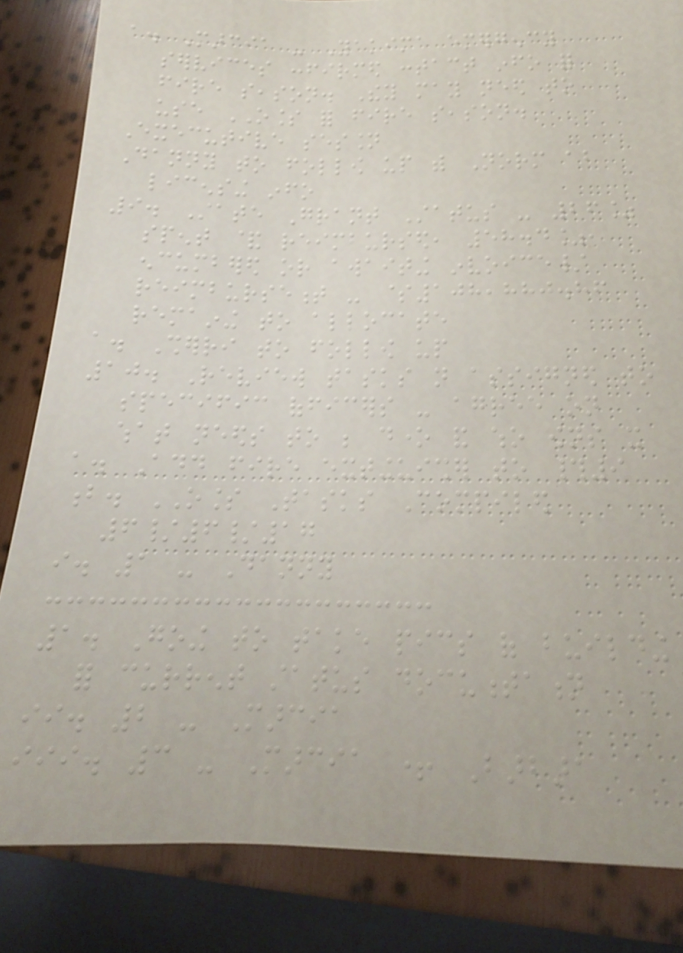a. Marcia - Yakima emergency
services confirmed contact info for
fire season. They may need to
use OLESS for fire season.
Executive session
Danny to follow up with Norm about
licensing info
9. State Grant Status - 26%
spent & reimbursed, 58.4%,
encumbered or awaiting invoice/
reimbursement - $108,880.86
remaining to allocate
a. Sherri to follow up
10. Review tasks not assigned to
specific officers - agree on
what needs to be done and who owns it
a. Add fire extinguisher to #9
b. OLESS Tasks Compiled
6/6/17
i. 1 - Danny
1. Going to take pics of building
for current status documentation
ii. 2 - Marcia
iii. 3 - Marcia + Barbara
